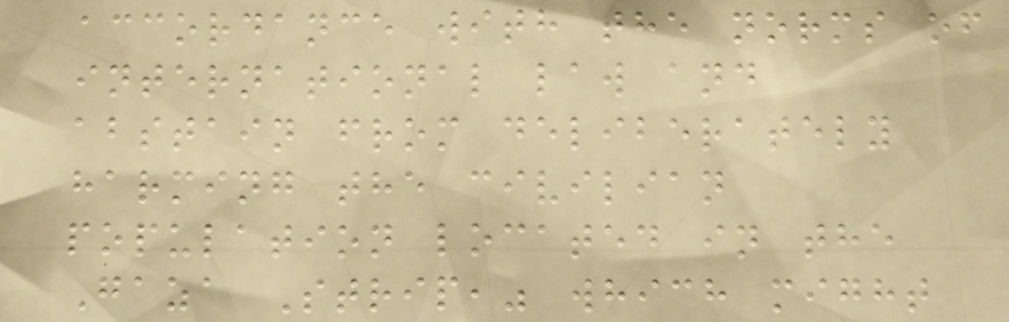accordance with the norms of
international law and
abstain from deliberately
harming the civilian
population located in the
Gaza Strip," which might
